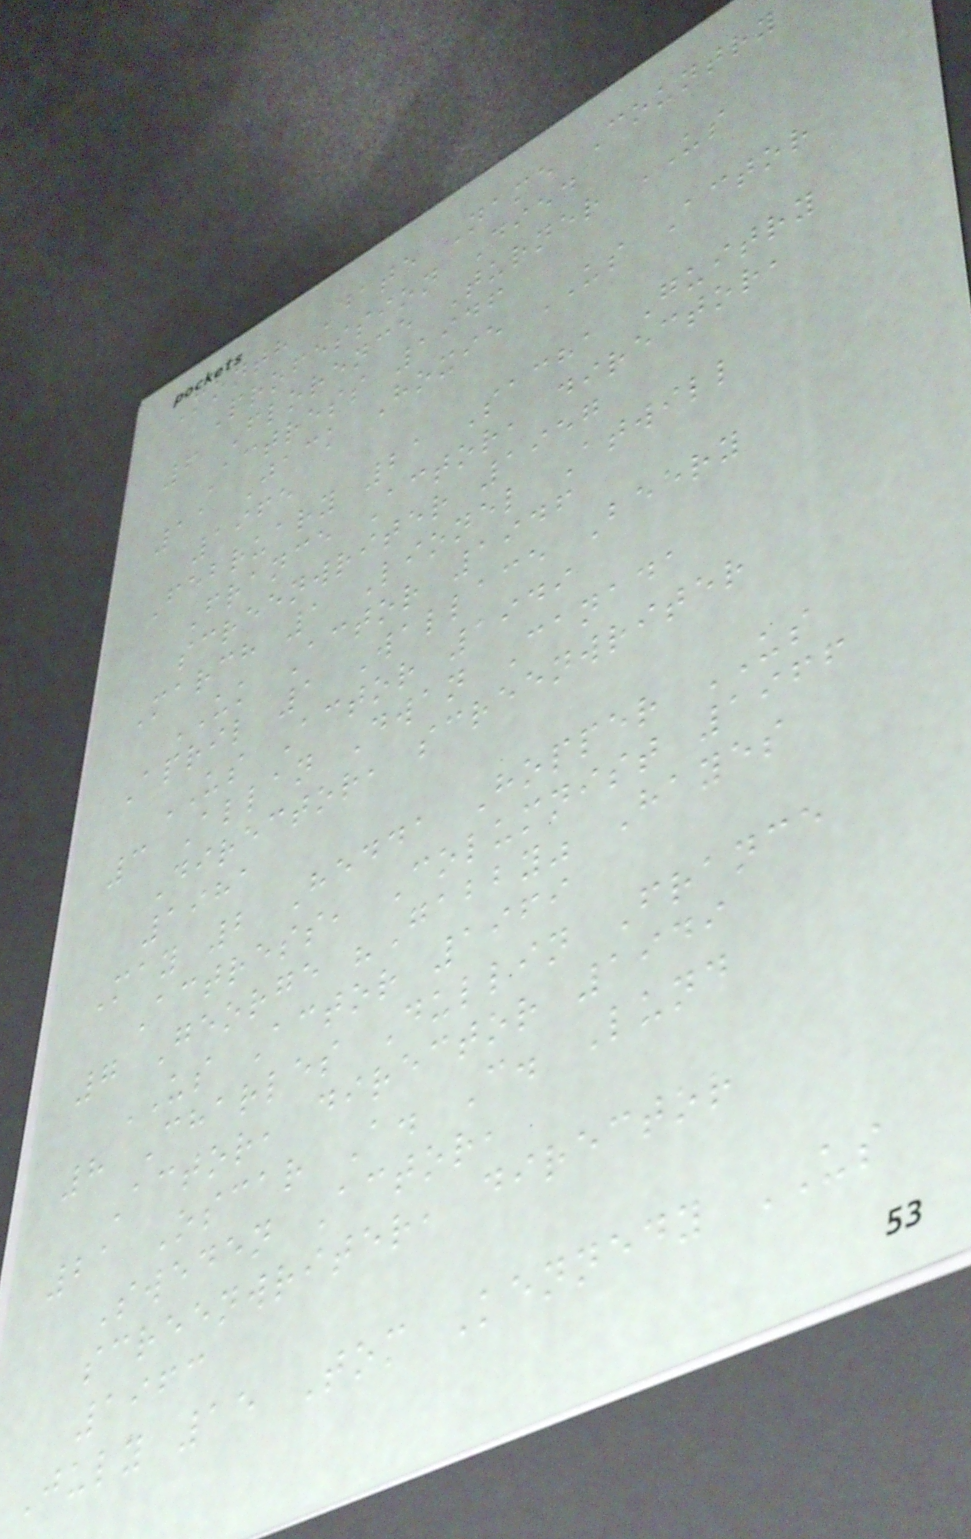Month Date Name Country
Profession Died
6 Florence Turner US
Actress 1946
11 Jack Hoxie US Actor
1965
February 21 Sacha Guitry
France Actor, director,
screenwriter 1957
March 1 Lionel Atwill
UK Actor 1946
April 1 Wallace Beery
US Actor 1949
3 Allan Dwan Canada
Director, screenwriter
1981
May 2 Hedda Hopper US
Actress, Columnist 1966
7 George "Gabby" Hayes
US Actor 1969
8 Charles Dullin France
Actor, director 1949
21 Oscar A. C. Lund
Sweden Actor,
screenwriter, director
1963
July 15 Tom Kennedy US
